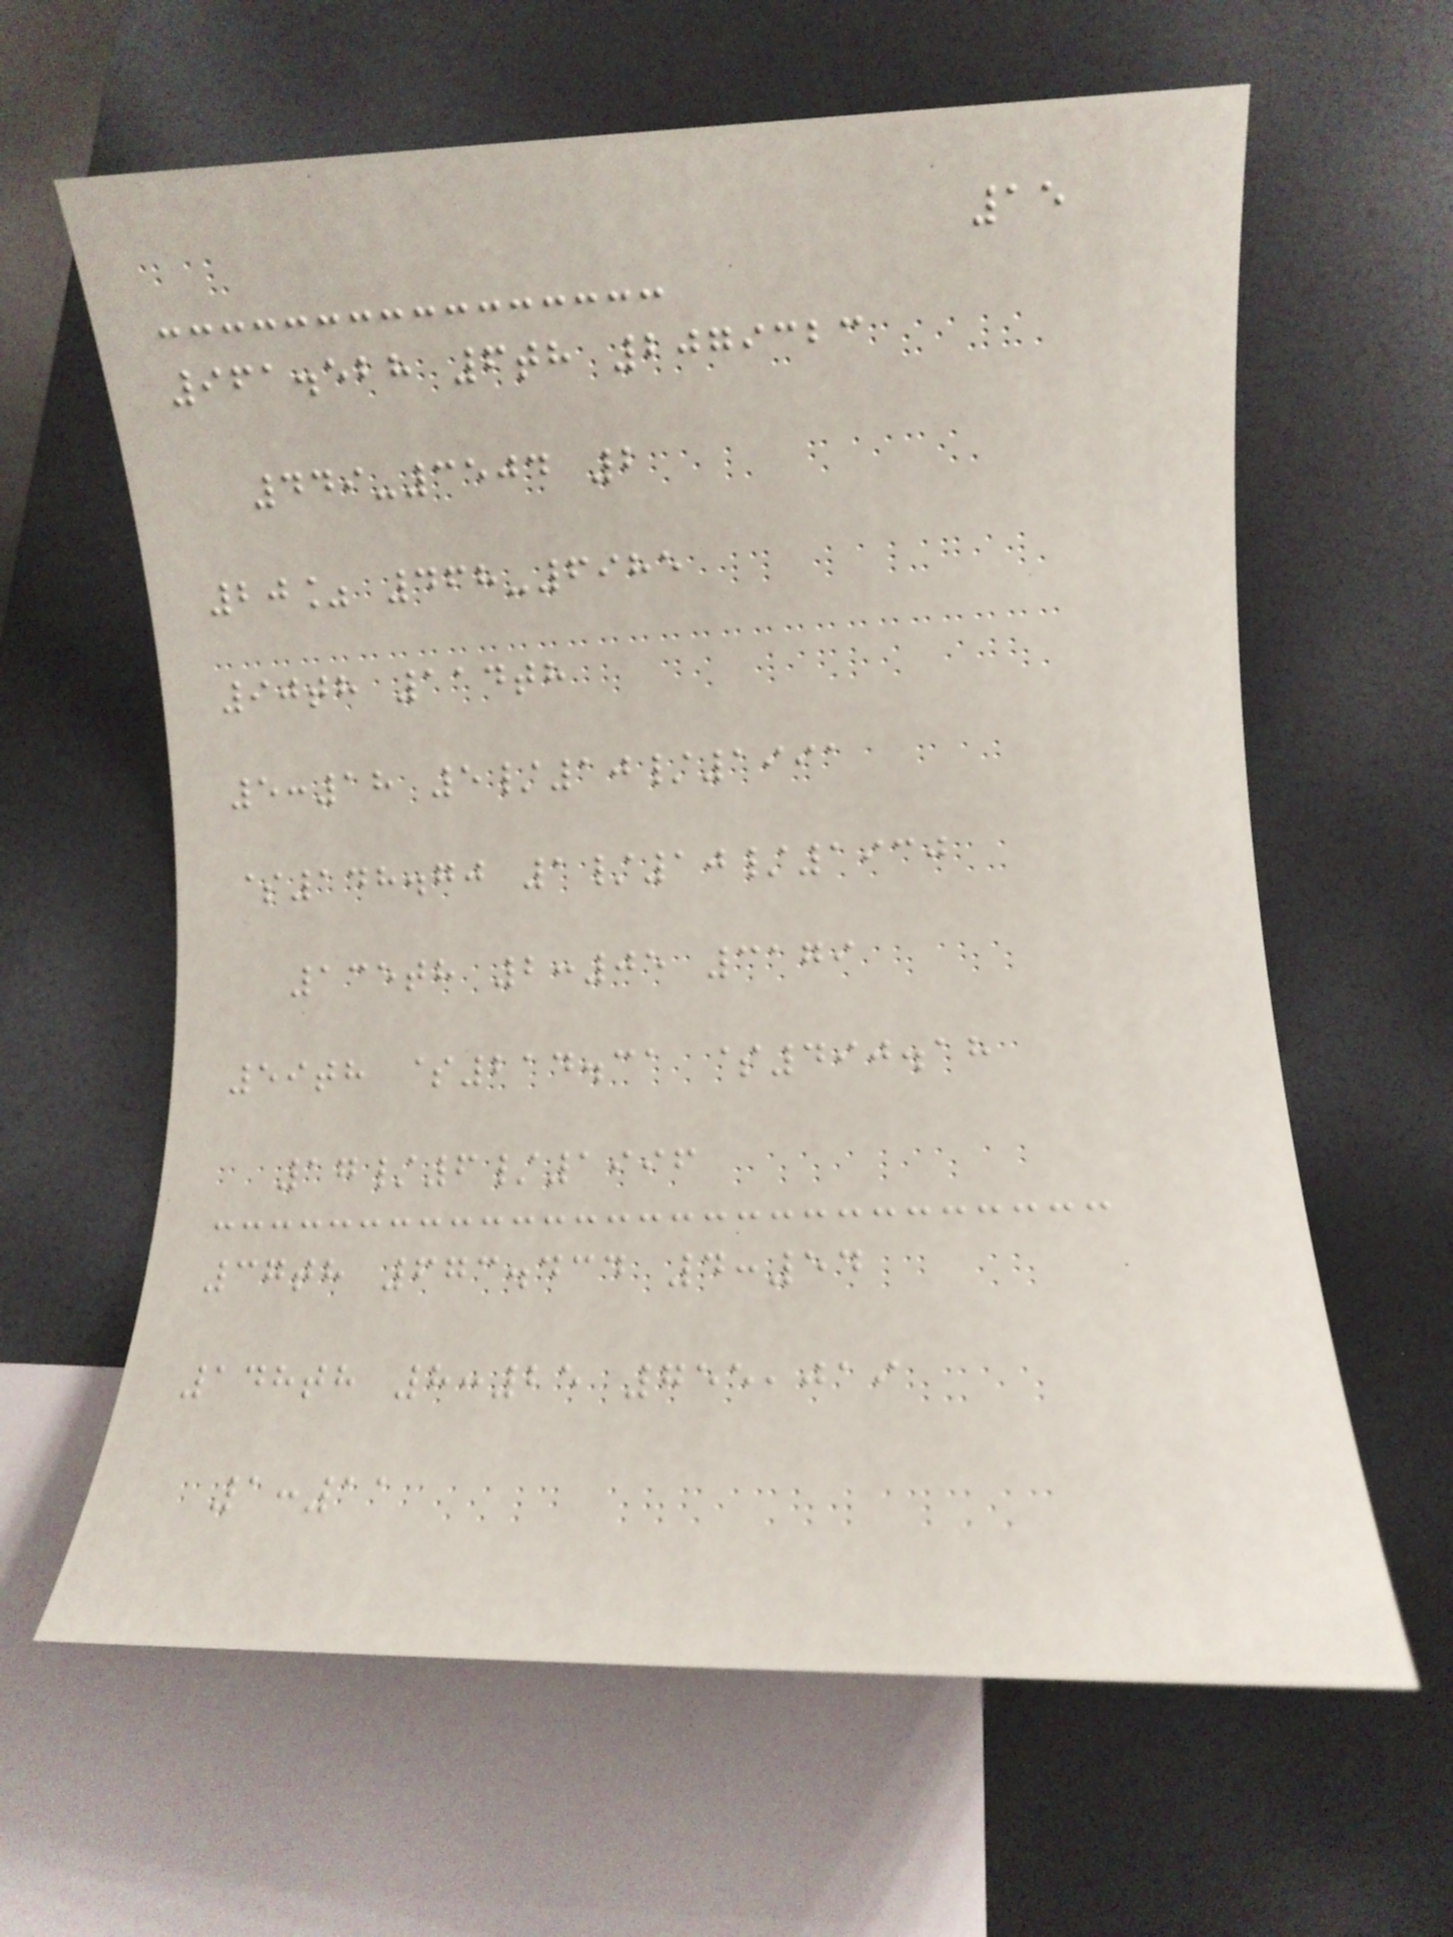15
961.528 6th 2079323
449-3504 2
20% 468-6985
90th 114th
5:18 5/10/1991
$148.70 1/10/1930
135th 2:05 3179
59th $214.31 $490.18
17/6/1996
37th 673.434 4:54
148th 8:25 755,019
1:11
